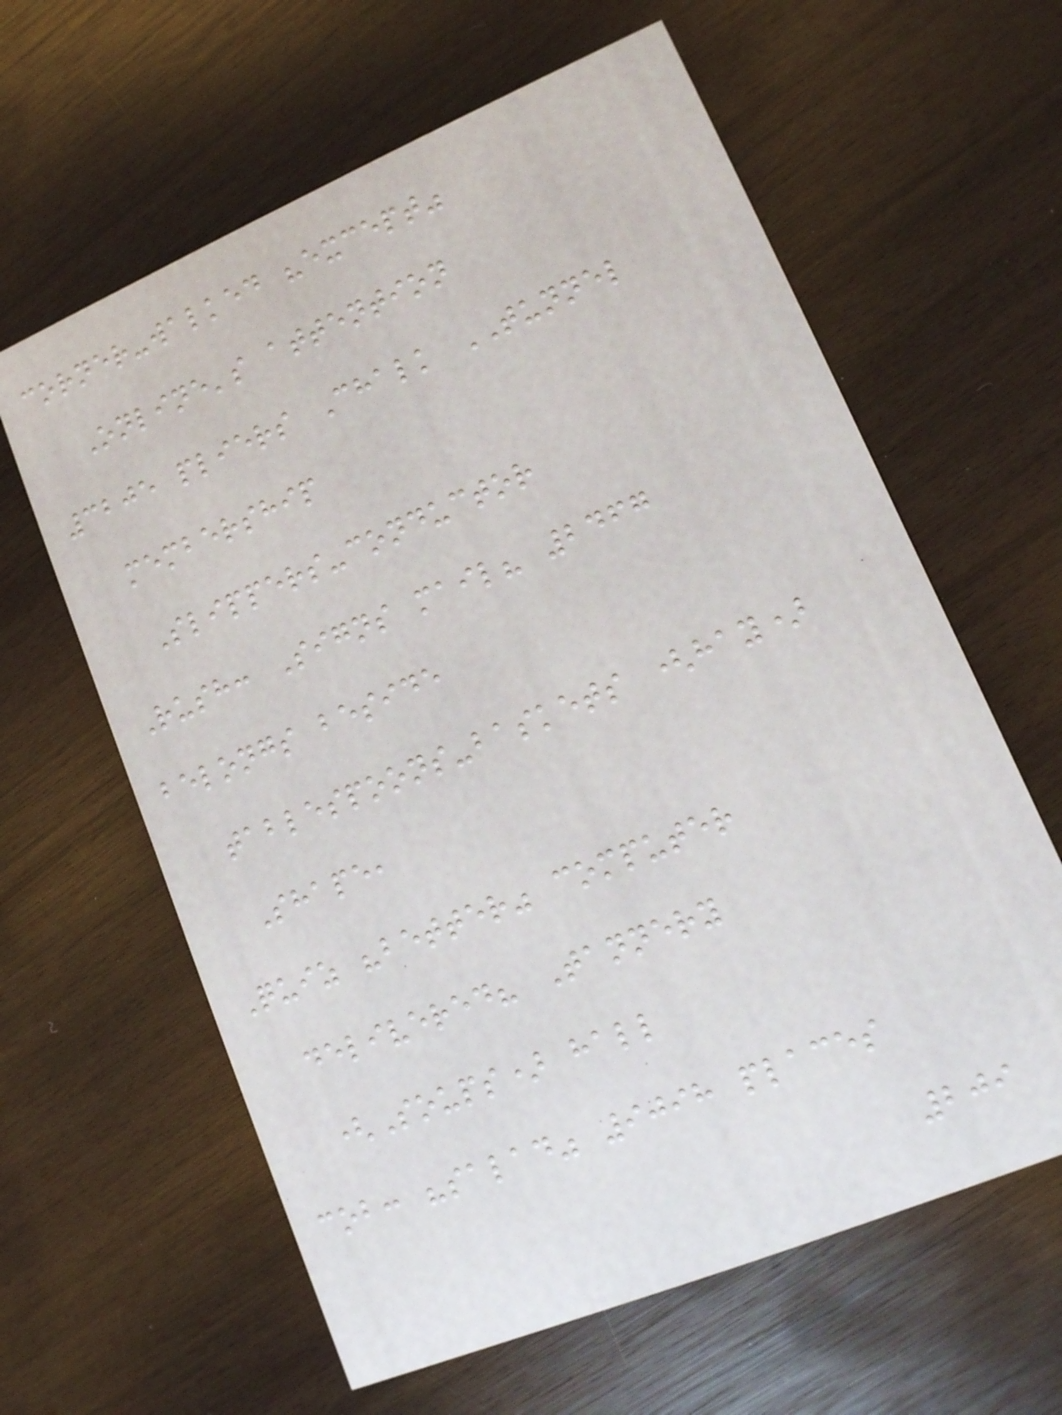corner-walked "except"
Online's attention
3205 pliers Chalk TUNNEL
membership
Slippers-conductor
Rush: Signs mail? 2467
belongs beside
tablespoons-baskets (hay)
Shape,
Quiz "better" computer
delivered? Tannery
(Soups) hall
cob: "salad" 9098 places
209
